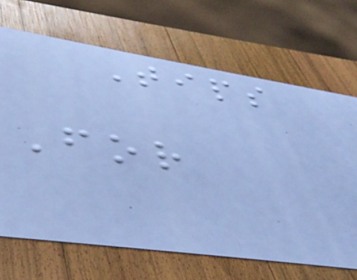Tips
For
